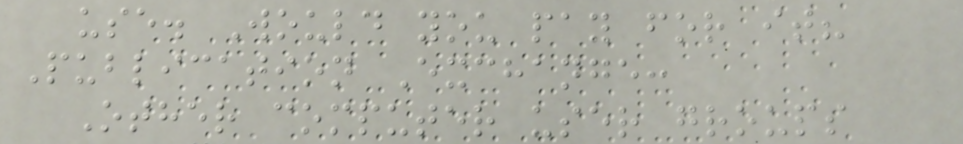use. Would you pay for it?
Publication Exchange:
Other computer user groups
